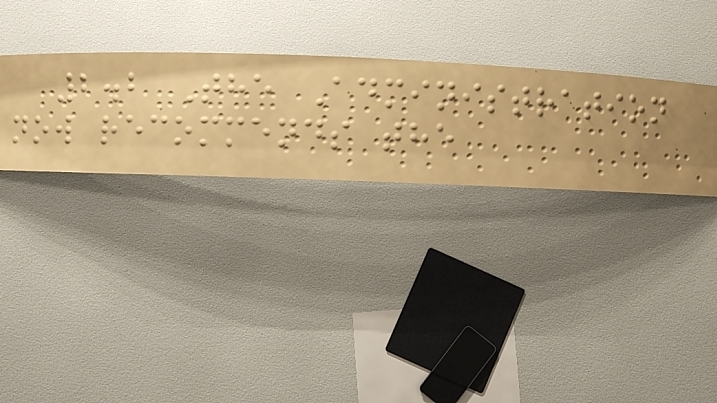2.2 The Administration
now recommends the
